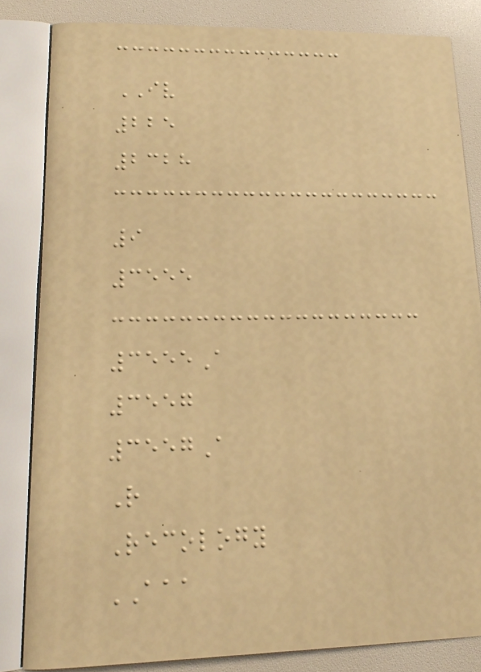IV
225
2328
9
3555
3555A
3557
3557A
R
Recology
AAA
